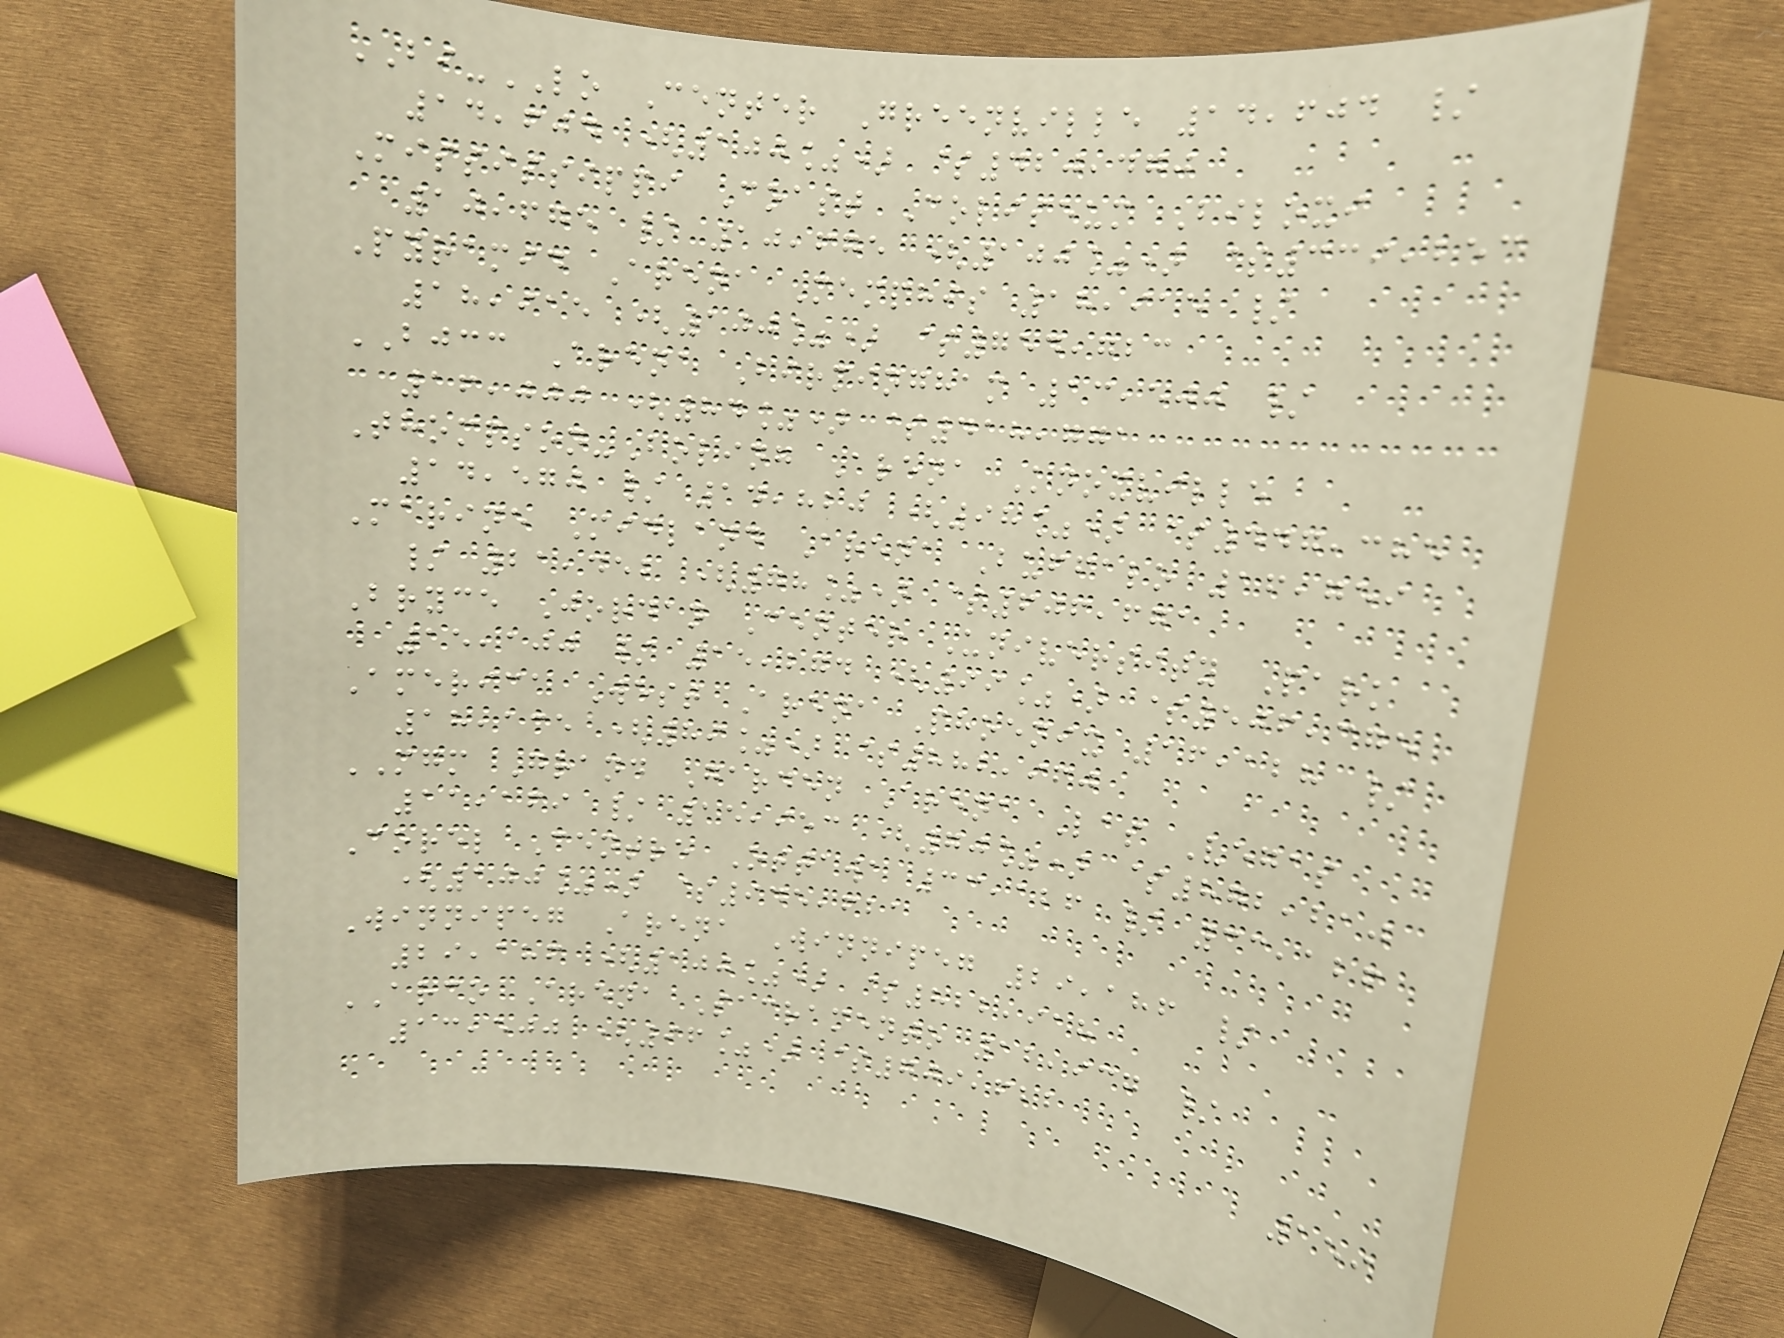BI-LO Center Greenville 14,604 /
14,604 (100%) $420,470
Mississippi Coast Coliseum Biloxi
10,675 / 10,675 (100%) $339,253
Pyramid Arena Memphis 18,915 /
18,915 (100%) $754,723
BJCC Arena Birmingham 13,500 /
16,000 (84%) $418,771
Thompson-Boling Arena Knoxville
14,570 / 14,820 (98%) $447,385
Marine Midland Arena Buffalo 16,759
/ 21,452 (78%) $606,671
Bryce Jordan Center University Park
15,100 / 15,274 (99%) $506,375
America West Arena Phoenix 16,128 /
18,135 (89%) $882,960
MGM Grand Garden Arena Las Vegas
11,169 / 15,953 (70%) $872,210
Corel Centre Ottawa 33,126 / 33,126
(100%) $945,621
Winnipeg Arena Winnipeg 29,186 /
29,186 (100%) $822,918
ARCO Arena Sacramento 12,937 /
13,500 (96%) $709,622
159
